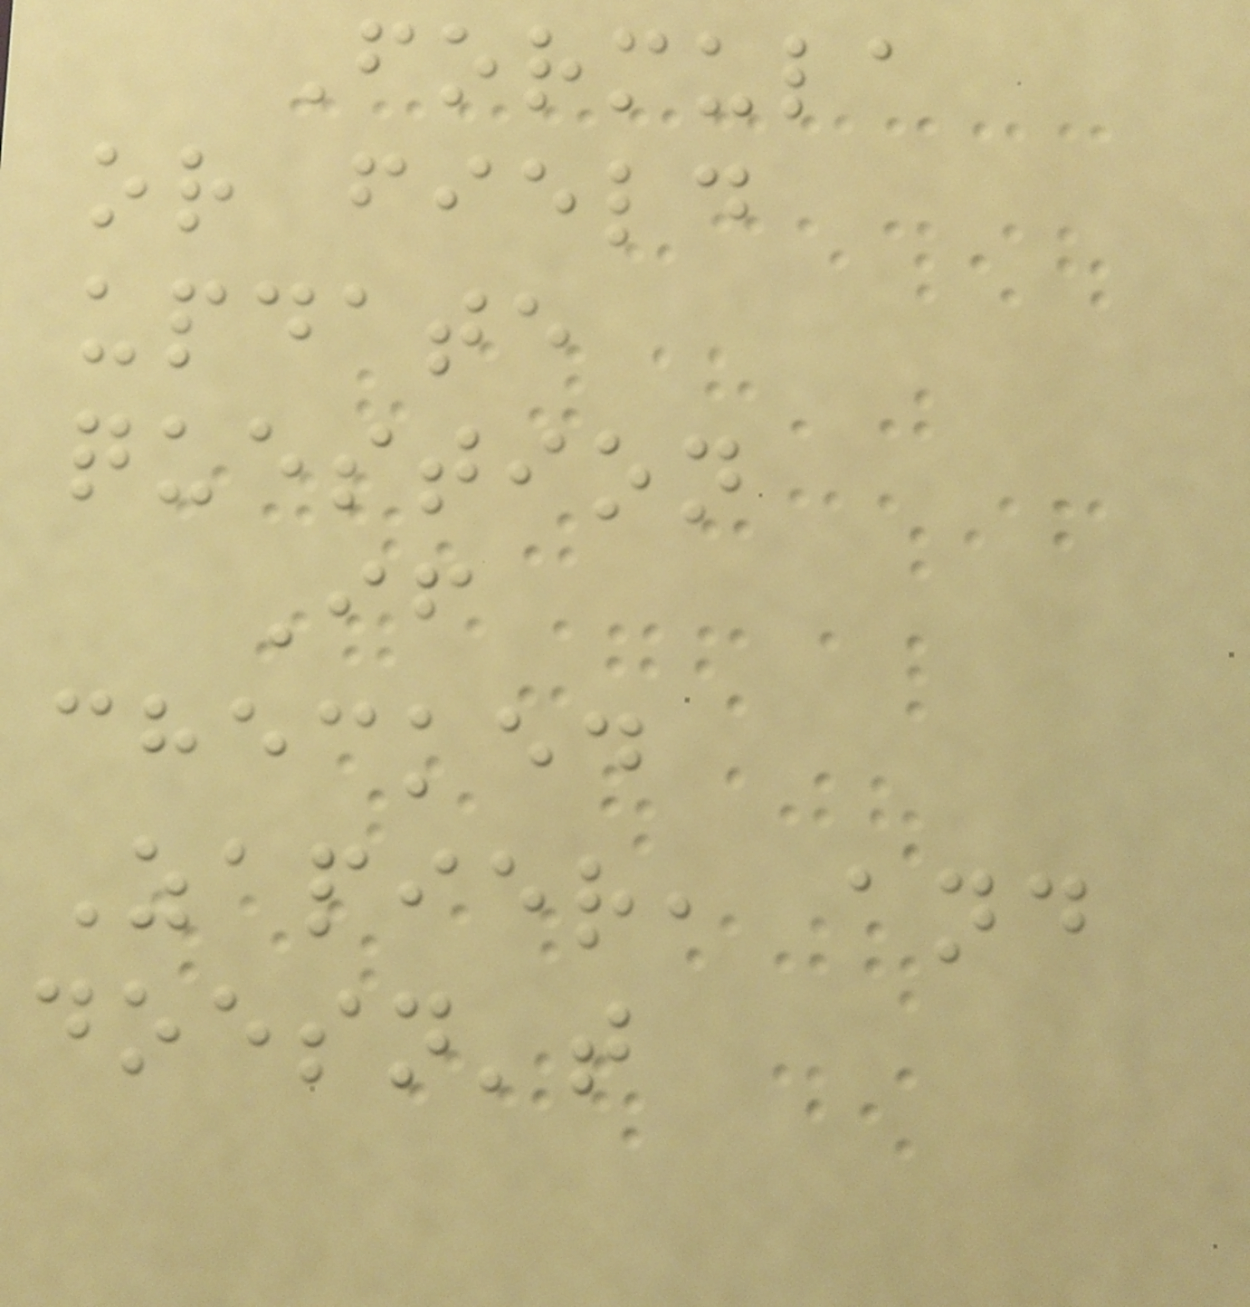Formula
or field
update
question
If
checked
Zapier, and
doesn't
